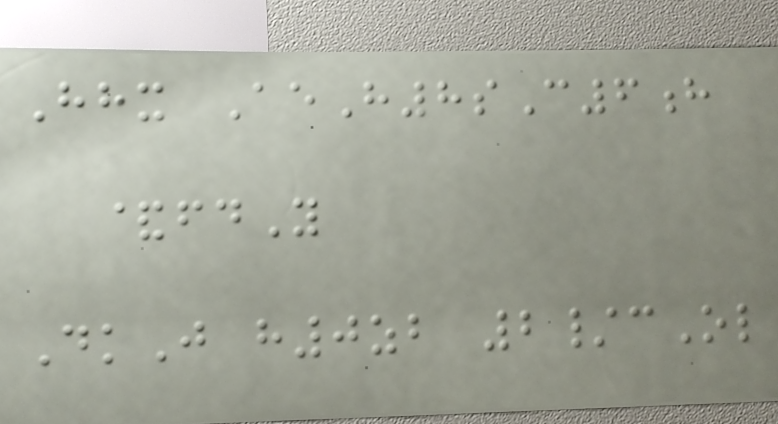Hhx AeH8sC6h
&fdY
DkJ h0zb 2/cOl
